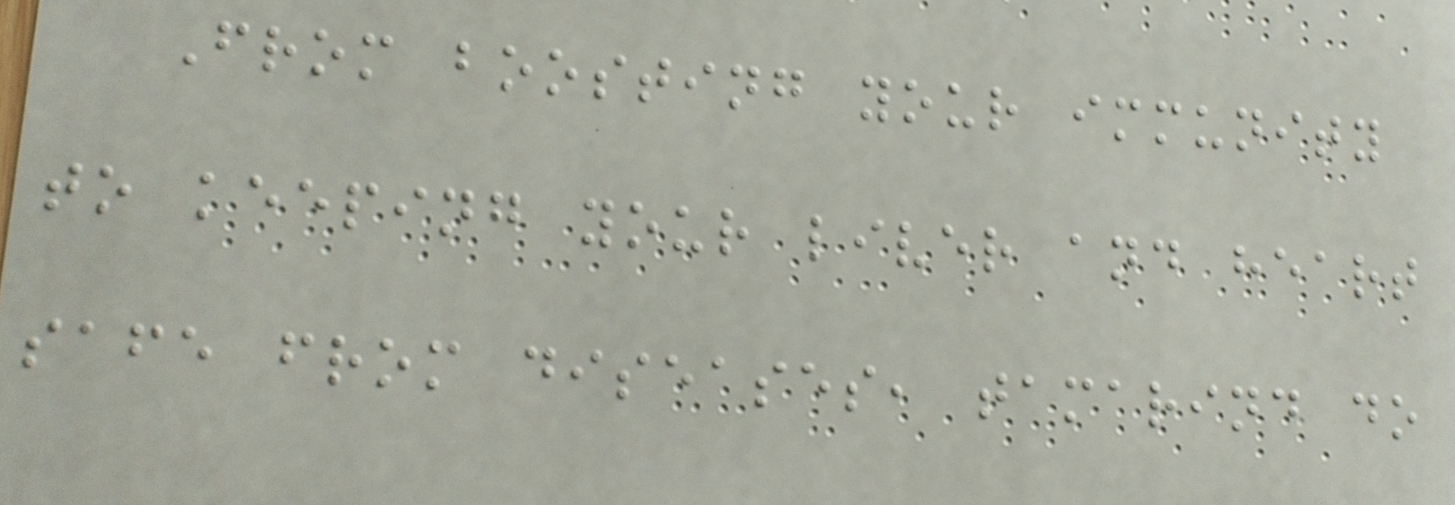From boosting your immunity
to keeping your liver and heart
safe from diseases, tamarind do
